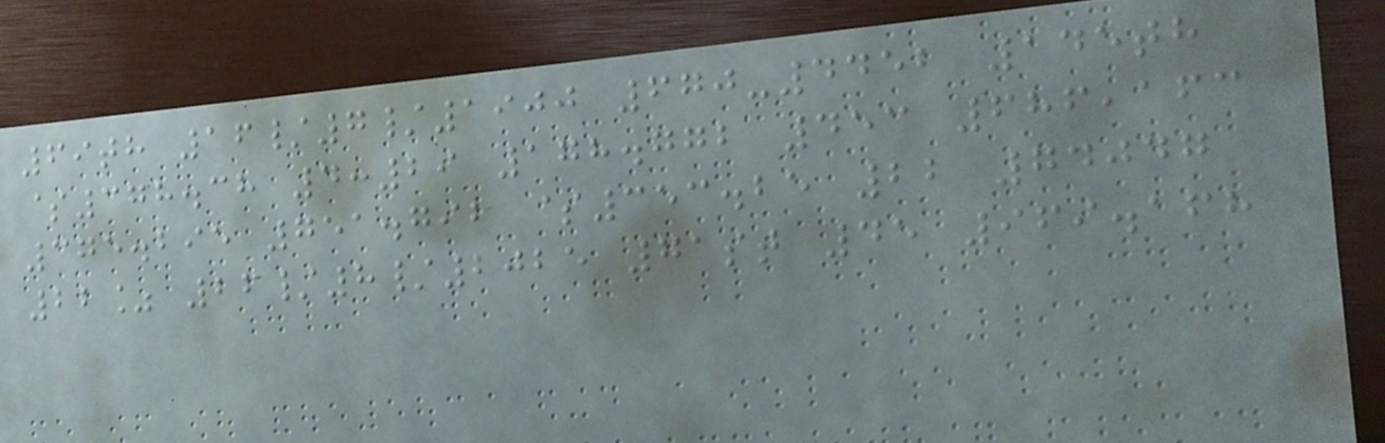69th 16/7/1900 670-4452 145th
$378.38 4:29 178.772 453 686,163
375.295 751.792 $353.25 22 74047
22% 26/8/2025 71st 45 969.168
